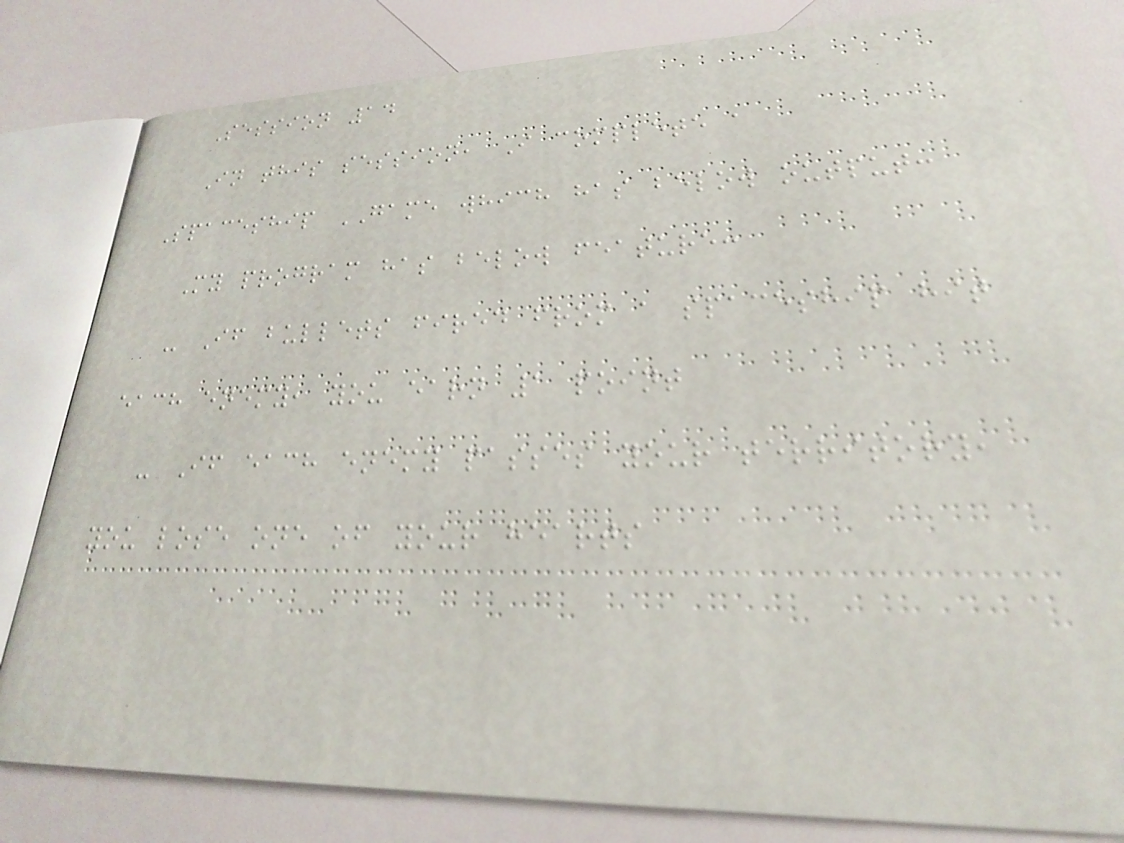Session 14
In this session, I complete a
Spaceship GAME which has below output:
My program has below feature:
- If bullets fired from a spaceship hit
each enemy, you earn 1 point
- If each enemy passes your territory,
you lose one of your hearts
